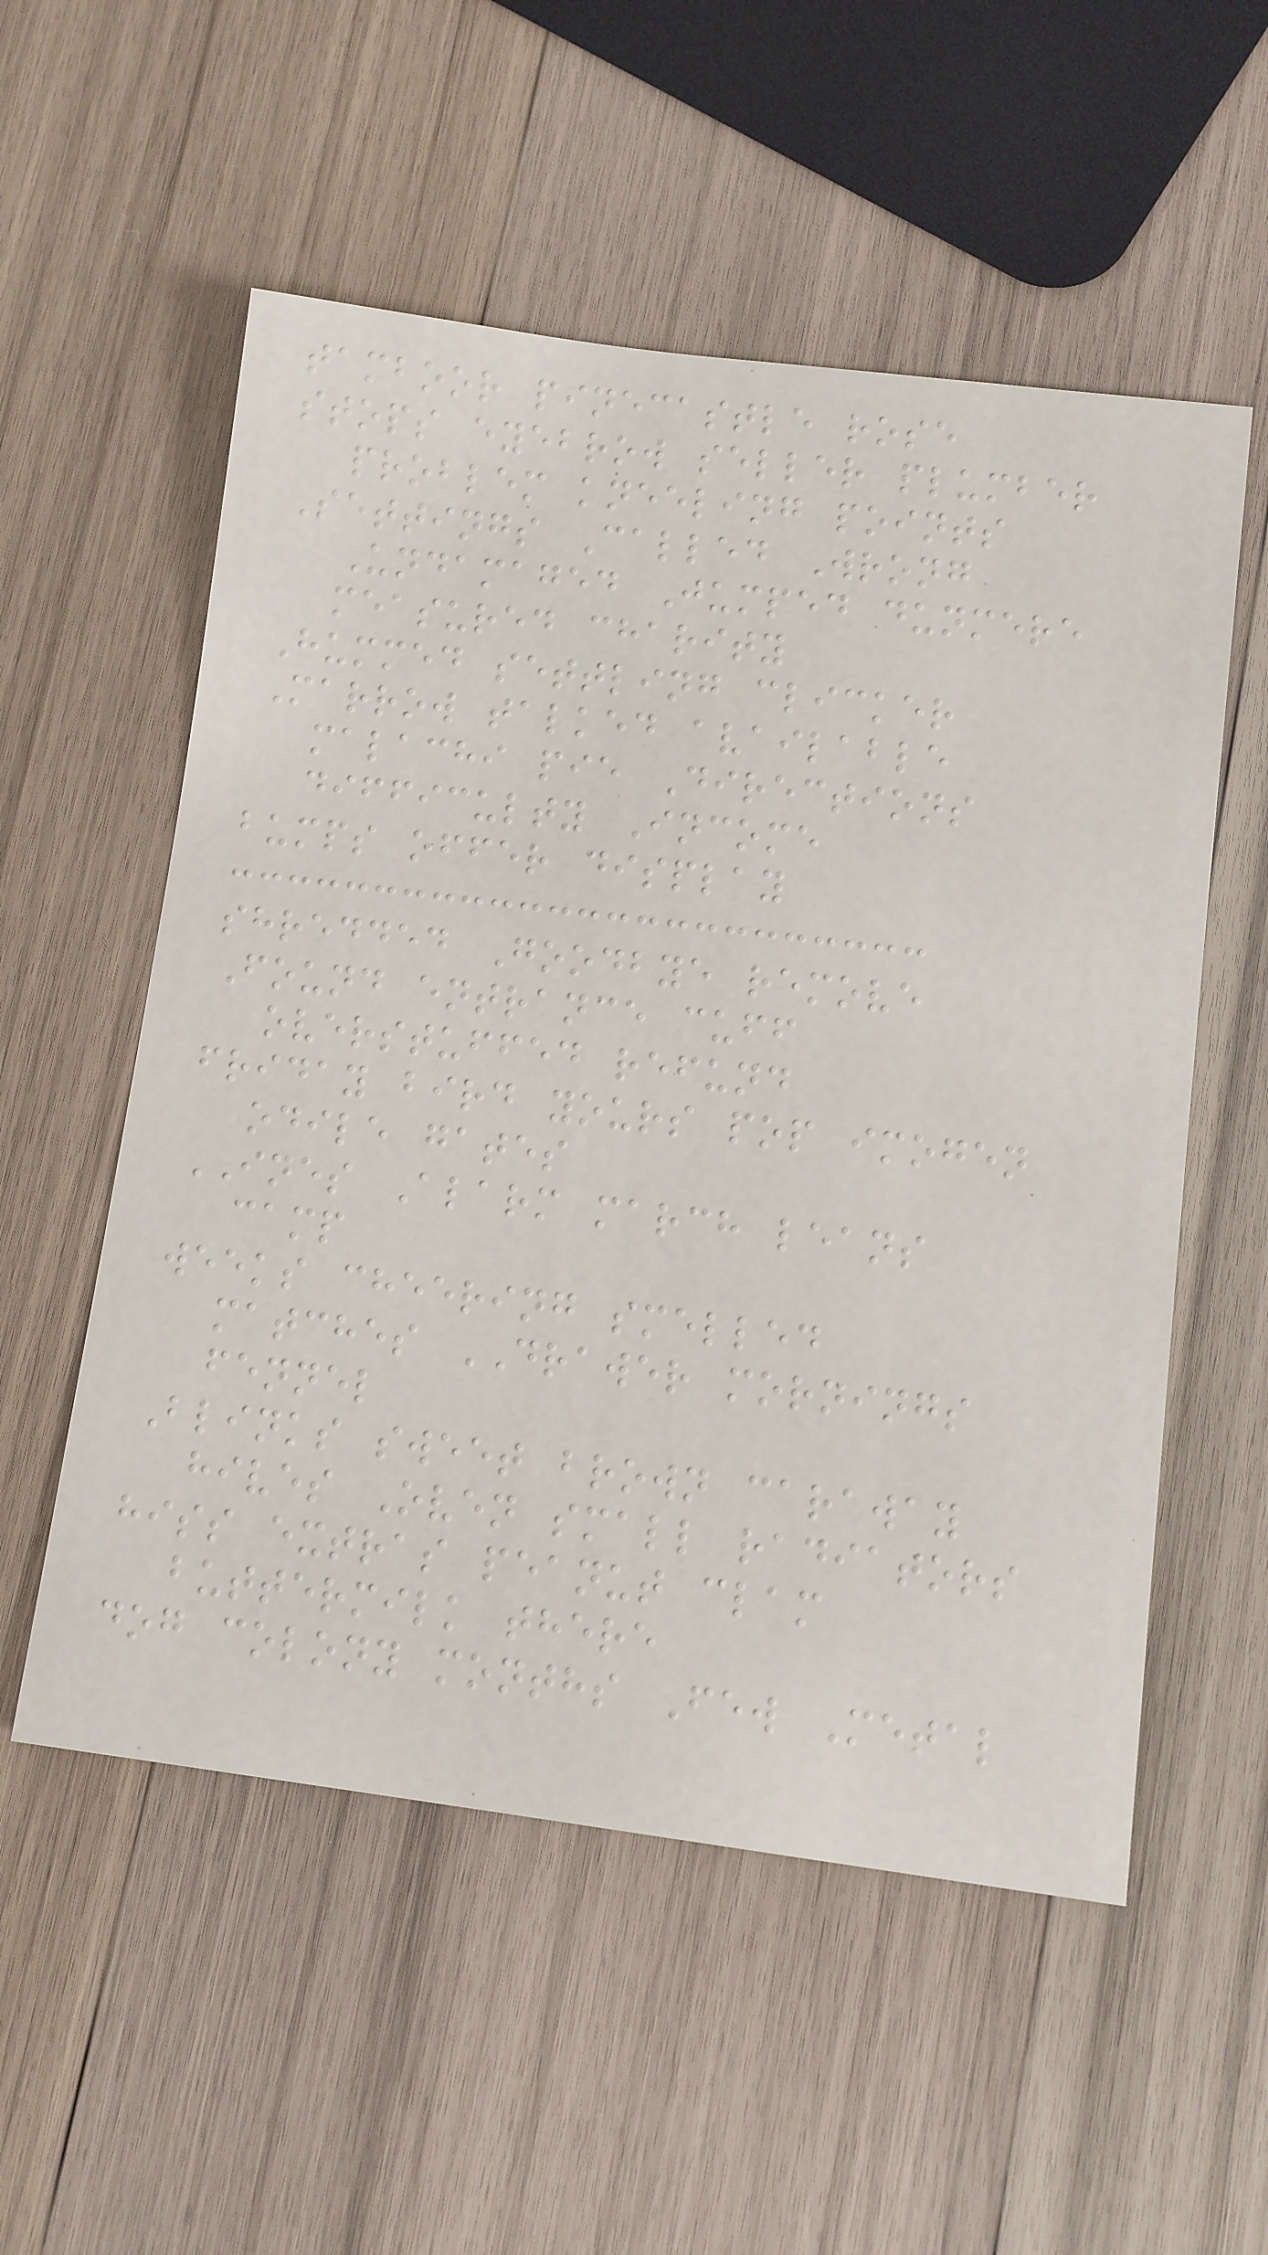tamboor pinecastle rose
stops eyebrow seller plumber
problem kneeling points
Settings Called Wrong
Undamaged Jumped dunmere
measured charity
Hummed settling clicker
Marrow talked available
malachi pie Directions
difficulty Income
bumps offer display
shredded Goodbye remove
Found entrance cuff
overstuffed refund
friday bird yours pop imogen
odile gates
INES Alarm march leans
camp
weeks cheering smelled
matches DRAWER mornings
fennel
Blinks sweet brown caraway
hives Oven small radiators
hiss extras peanut clam
buttermilk there
dog colony months Few Metal
